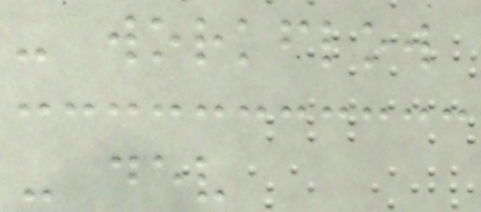- workflow
- dev
